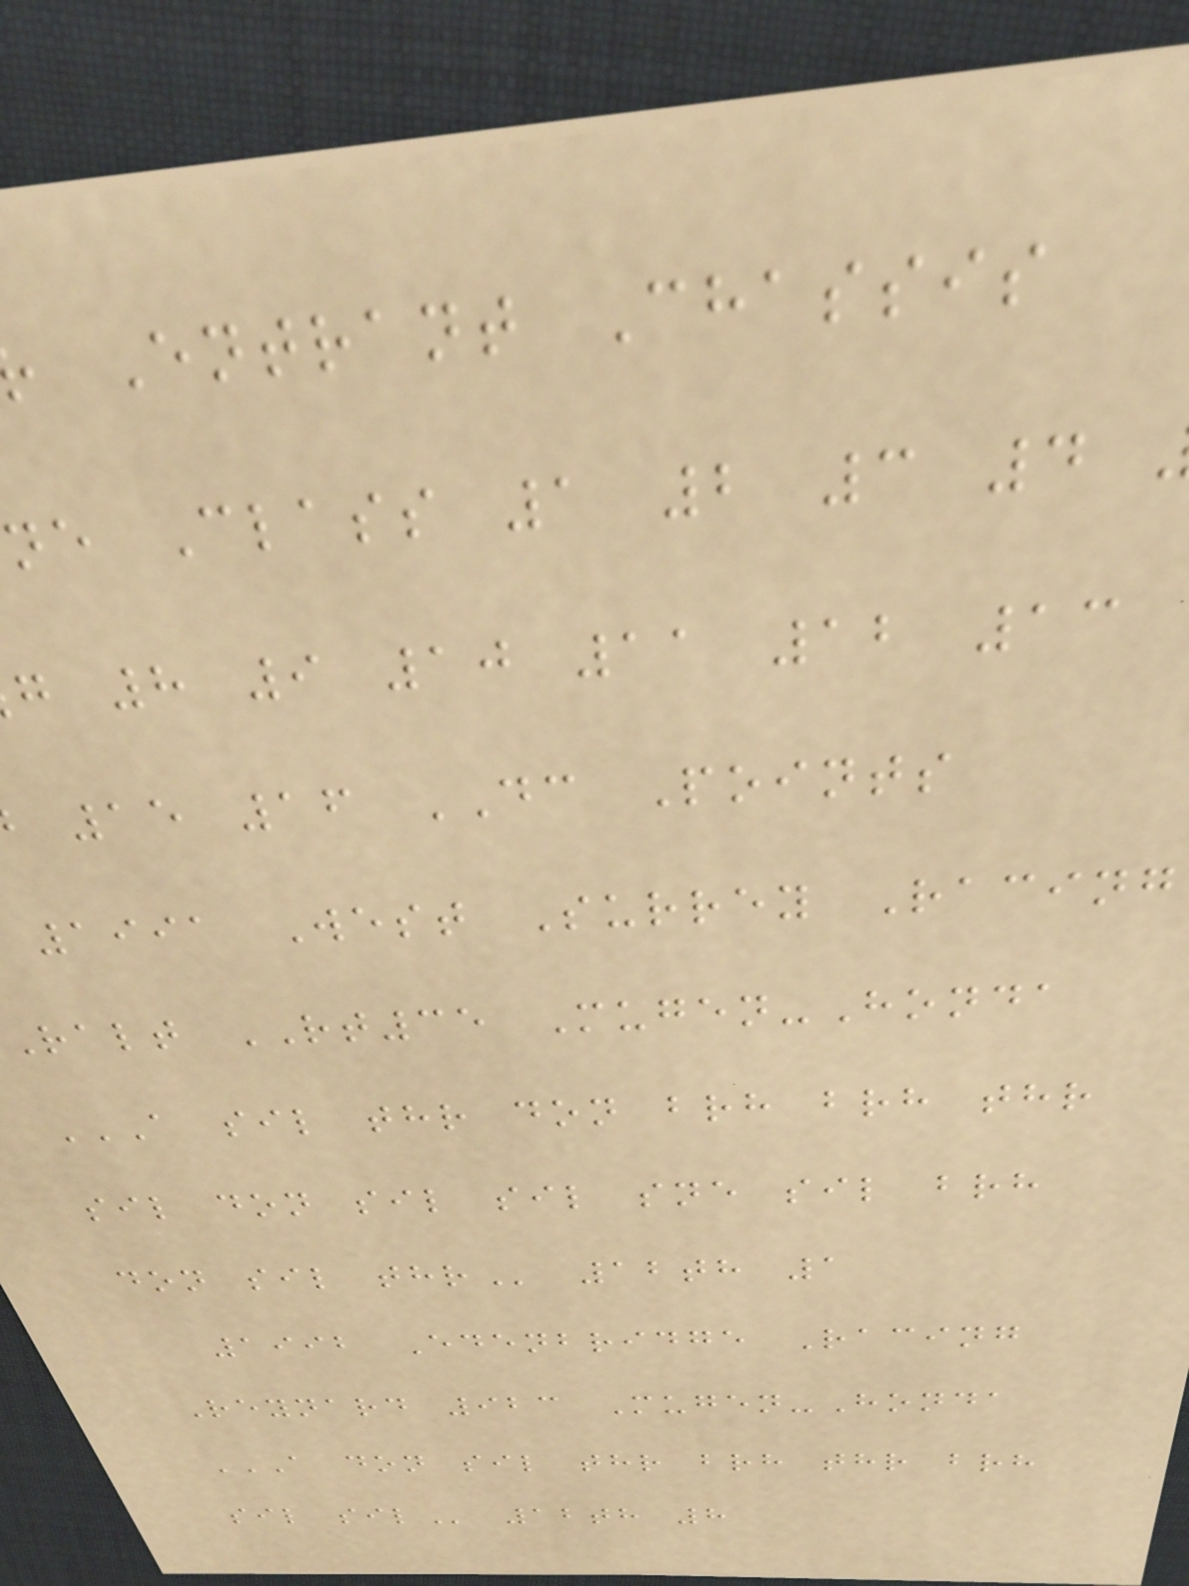Entrant Chassis
ne Class 1 2 3 4
g 8 9 10 11 12 13
15 16 DC Points
1991 West Surrey Racing
ralt RT35 Mugen-Honda
A SIL THR DON BRH BRH THR
sil don sil sil sne sil brh
don sil
1992 Edenbridge Racing
Reynard 923 Mugen-Honda
A DON SIL THR BRH THR BRH
